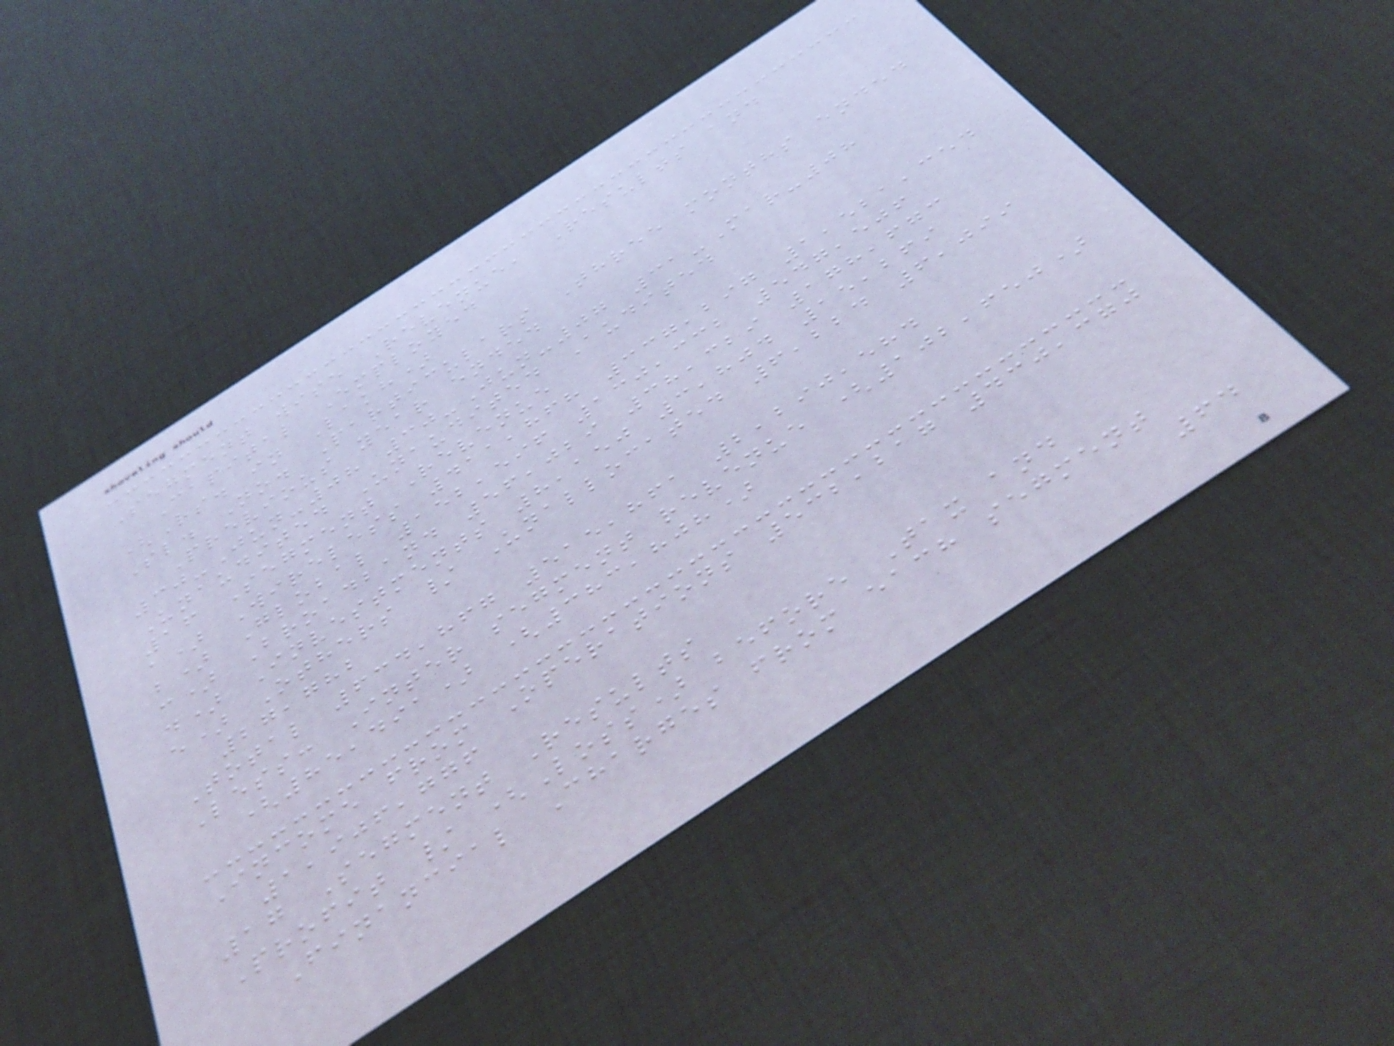Segment wise Revenue, Results and
Capital Employed
(Rs. in Lakh)
Sl. No. Particulars Three months ended
Previous year ended
30-Jun-08 30-Jun-07 31-Mar-08
Unaudited Unaudited Audited
16 Segment Revenue
a) Wireless 411,868 337,297 1,521,354
b) Global 152,596 130,332 547,506
c) Broadband 56,029 38,329 178,673
d) Investments 8,150 3,804 15,269
e) Others / Unallocated 6,224 6,099
27,782
Total 634,867 515,861 2,290,584
Less: Inter segment revenue (102,650)
(85,491) (383,808)
Income from Operations 532,217 430,370
1,906,776
17 Segment Results
Profit / (Loss) before Tax and
Financial Charges from each segment
64
